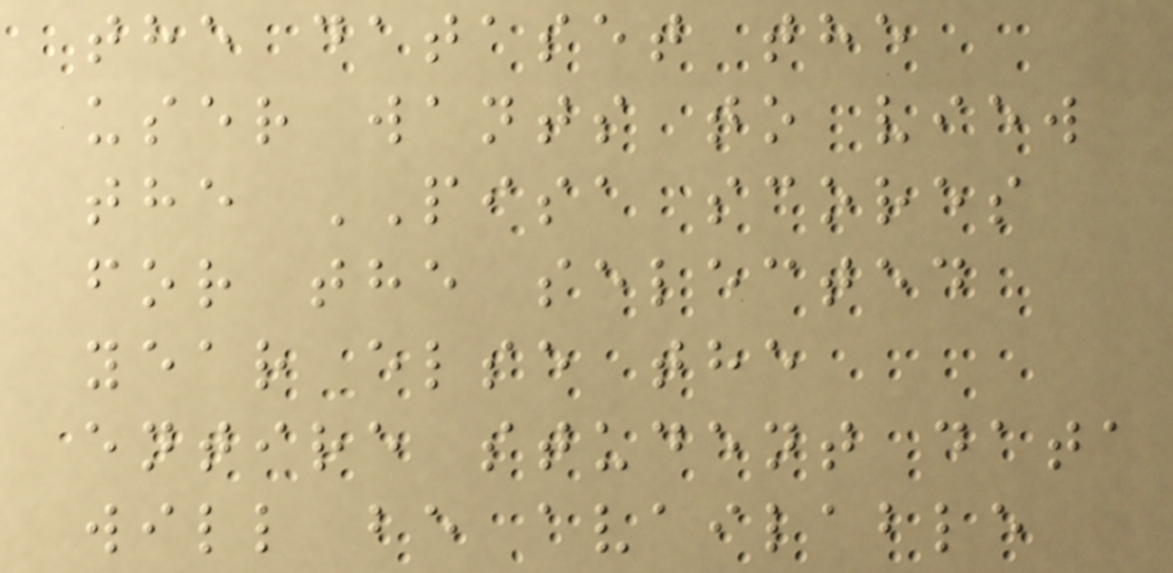the dataset the
user wants to view
the PISA scores
for the selected
year else the
entire student data
will be available
